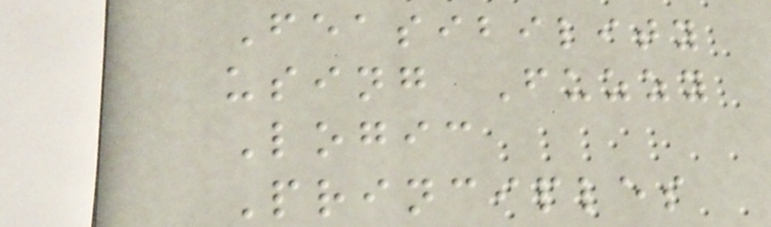Feasibility
using Fuzzy
Logic
Principles
